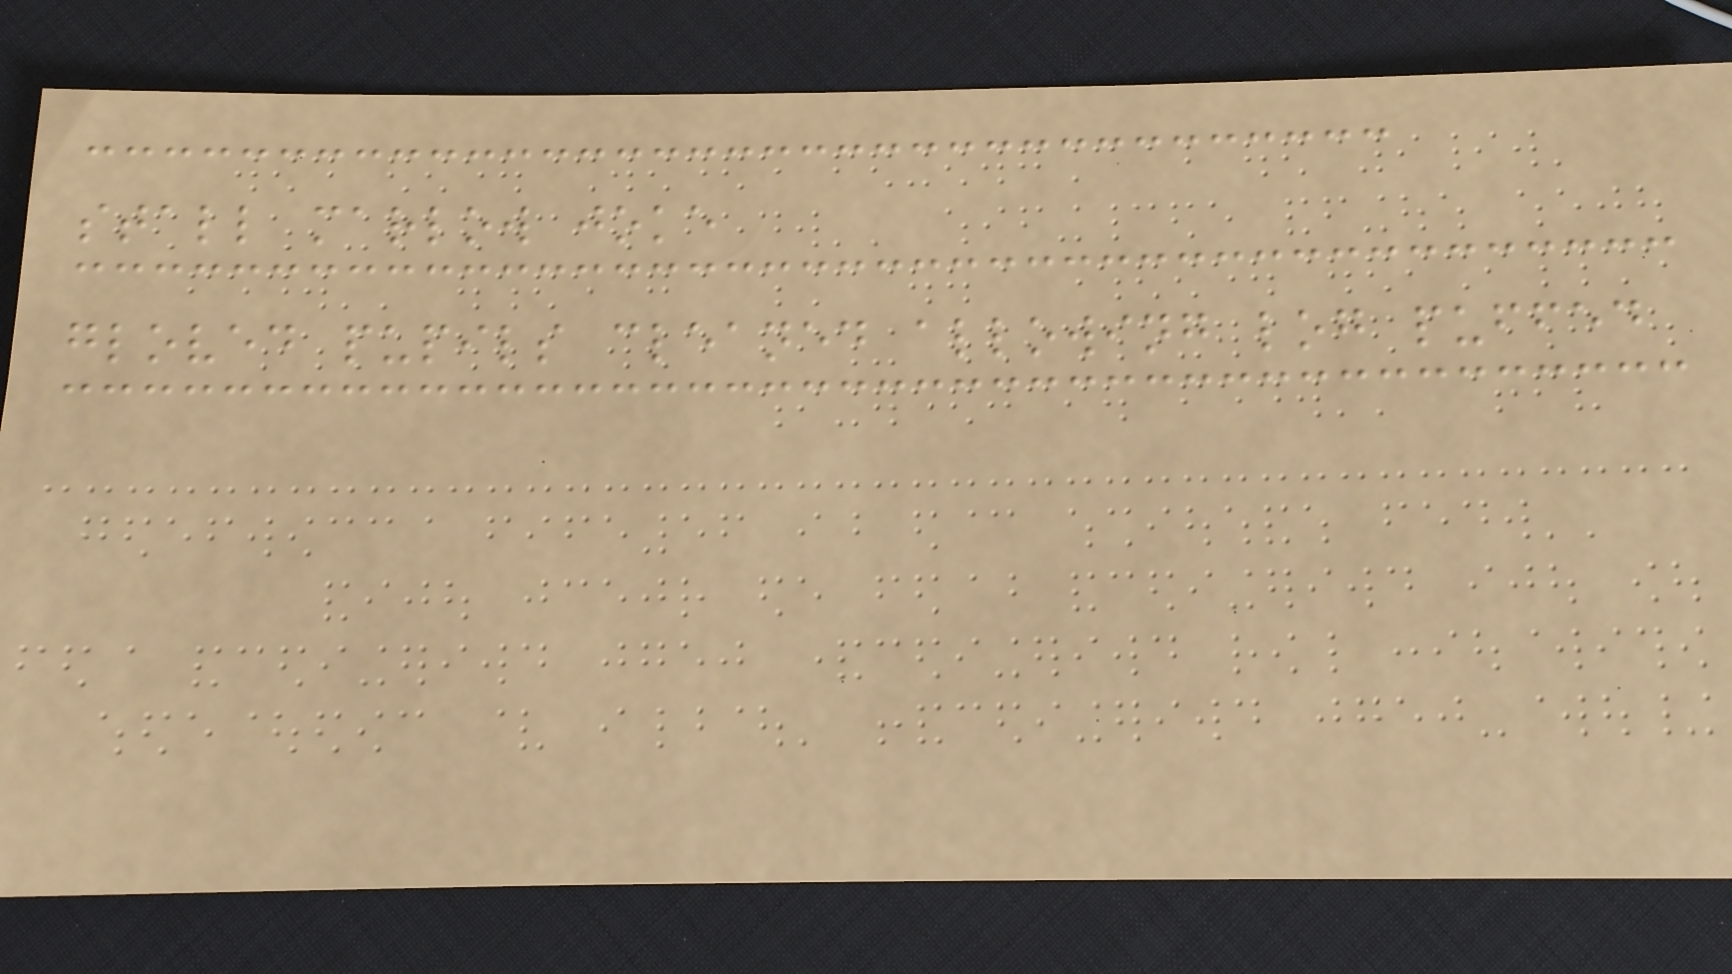stall marlow joke
gloved pupils cleaned allowing log puffed
